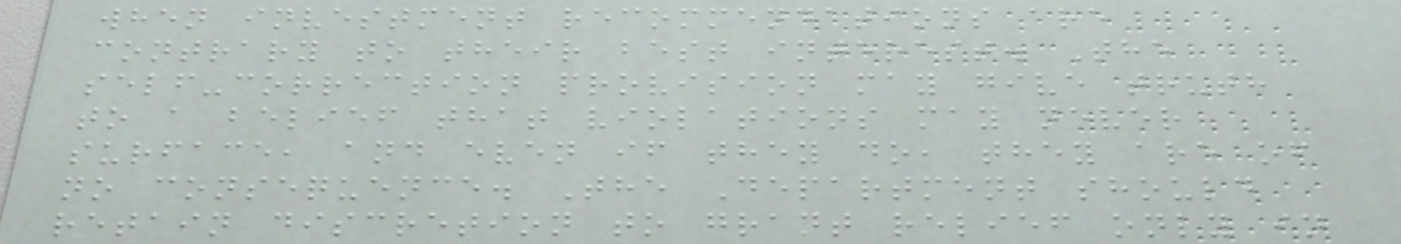when investment recommendations are
contrary to their best interest. The
self-correction provision may give truth
to a belief that violations may never
surface, and even if they do, they are of
no consequence. The Department should
retain discretion to grant relief only in
